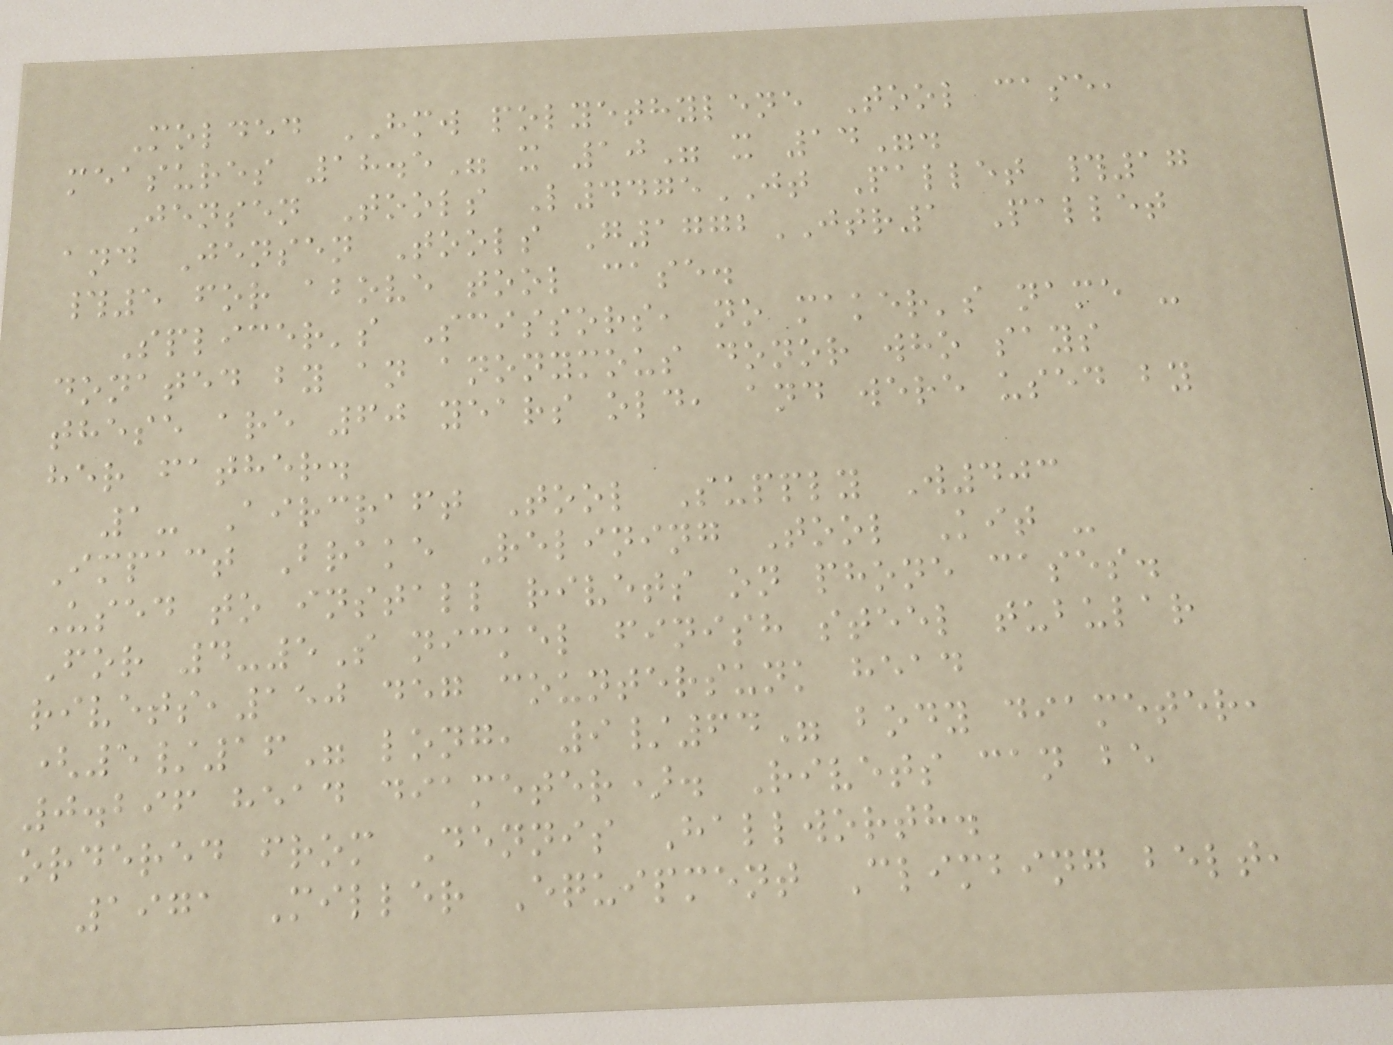Molded HMW polyethylene Tool case,
measures 18.5" x 10" x 14".
Jensen Tools L4475JT Pallet #17
and Jensen Tools G1772JTR1 Pallet
#5 for above tool case.
Splicer's Scissors, no maker's name -
donated by an anonymous donor who says
these are 60 years old, and were used by
her father.
1- Aircraft Tool Supply W403
Impact Brake Relining Tool Kit -
Used to install rivets on phone cases.
For 4-5S nickel finish steel tubular
rivets,150 deg countersunk head
(5/16" long, 9/64" body diameter,
0.296 head diameter). Rivets can be
ordered from Dennis Hallworth.
1971 Miller Equipment Climbing belt,
